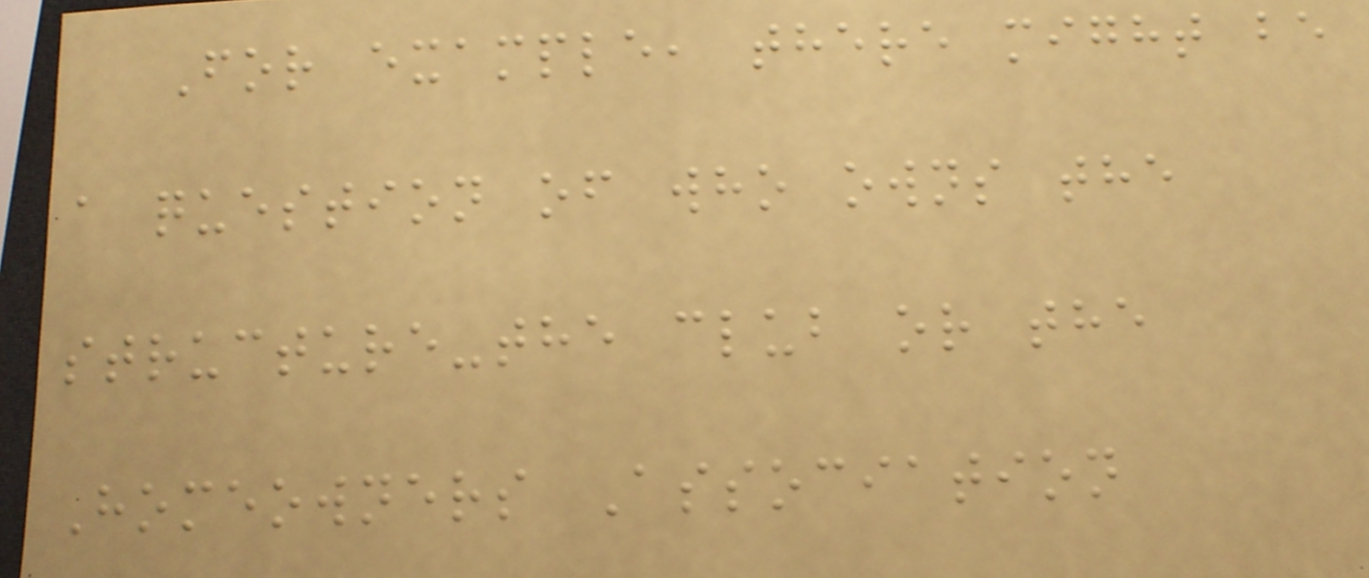For example, there might be
a question of who owns the
structure-the club or the
Homeowners Association
